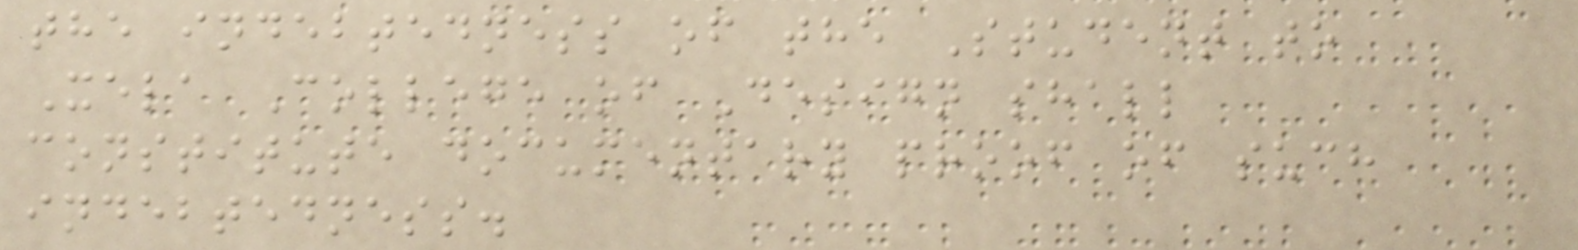the indebtedness of the Student to
Xela College of Design shall
constitute documentary proof of such
indebtedness.
